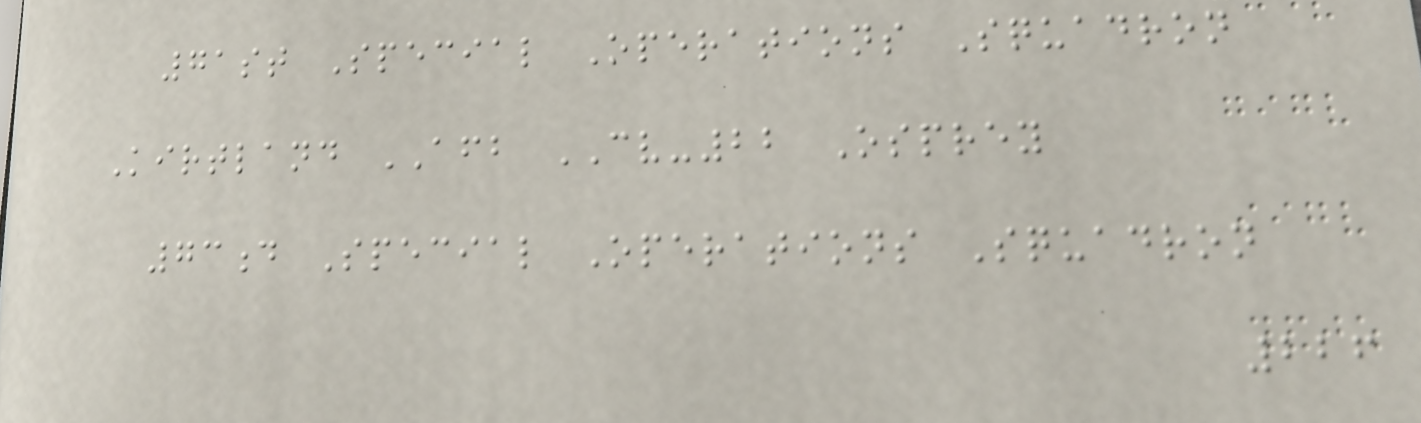71st Special Operations Squadron
Kirtland AFB CV-22 Osprey
73d Special Operations Squadron
226
